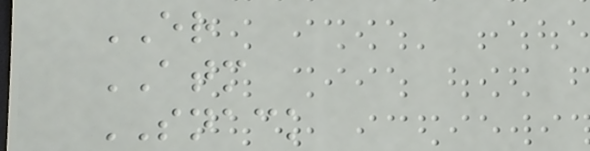ER
ATM
SNACK
